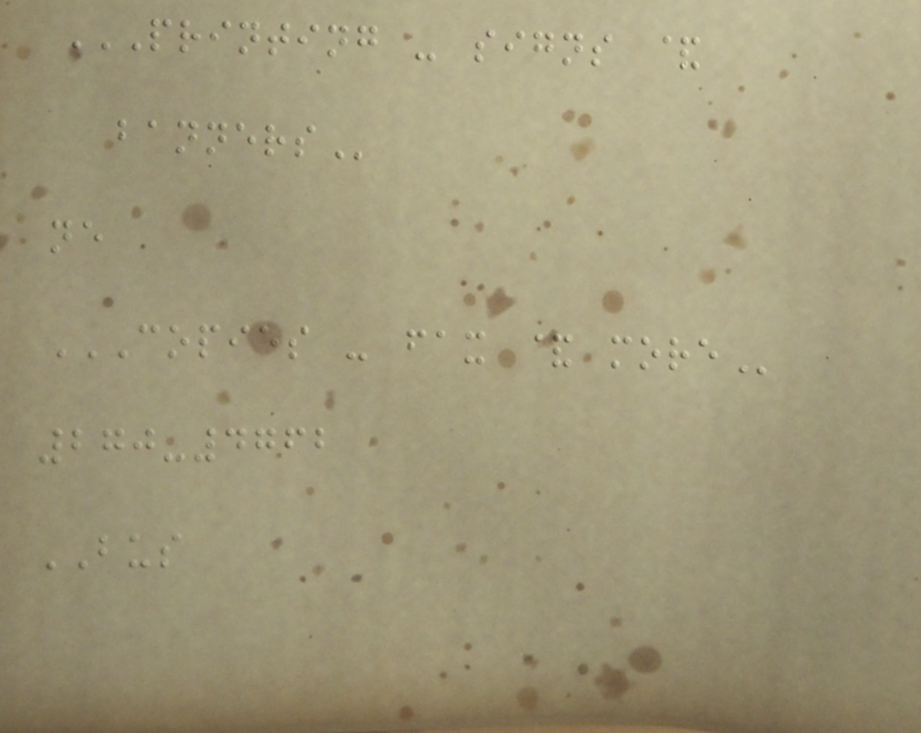PRINTING - SIGNS &
BANNERS
ne
COPIES - FAX & MORE
270-4762
BUS
